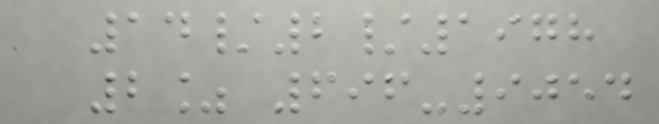14/2/1978
2% 696-9054
